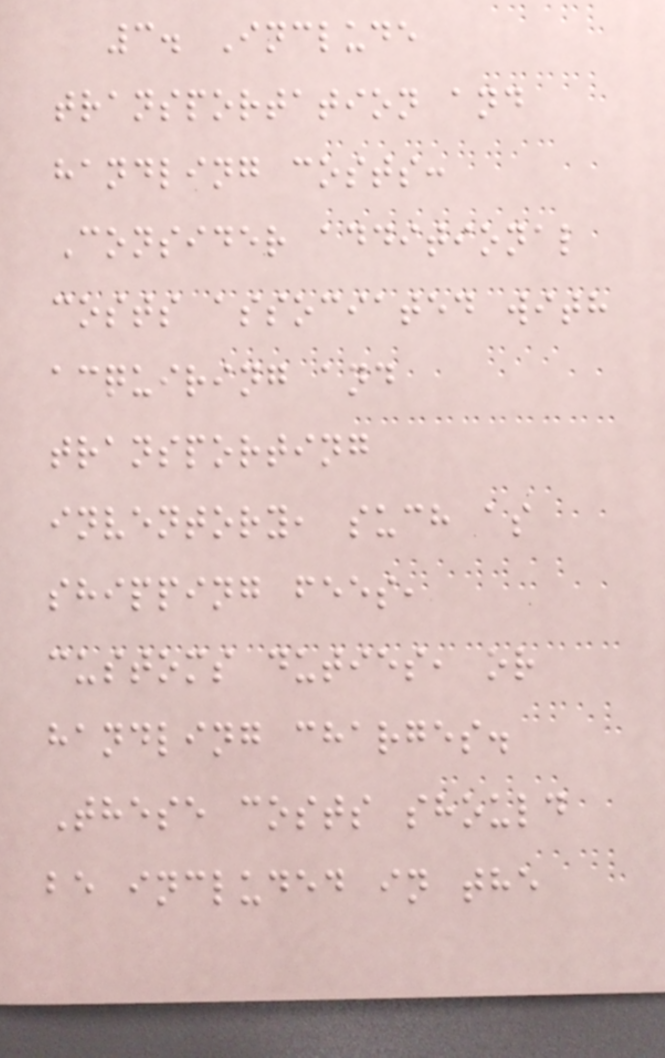3. Include
transportation and
handling costs:
Consider additional
costs associated with
acquiring and
transporting
inventory, such as
shipping fees,
customs duties, or
handling charges.
These costs should
be included in the
